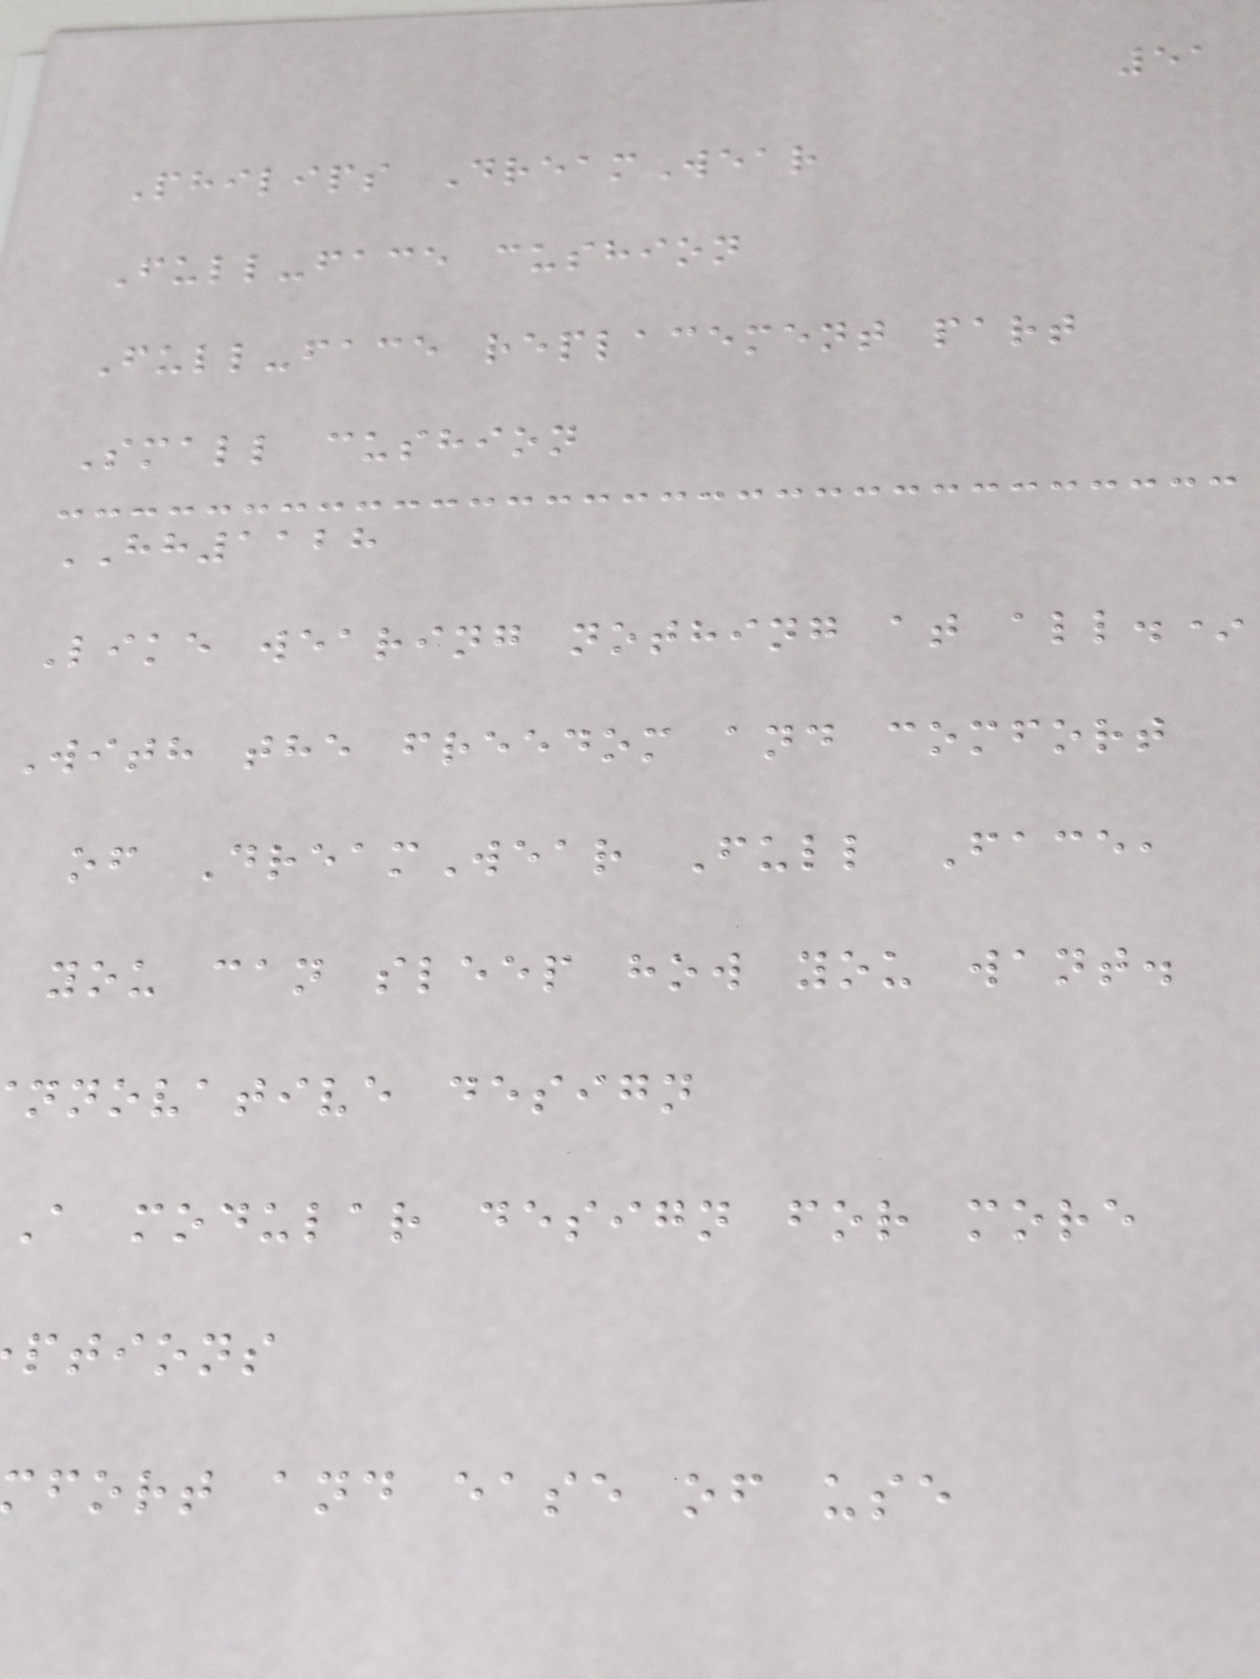51
Philips DreamWear
Full-face cushion
Full-face replacement part
Small cushion
HH1128
Like wearing nothing at all.*
With the freedom and comfort
of DreamWear Full Face,
you can sleep how you want.
nnovative design
A modular design for more
ptions
fort and ease of use
